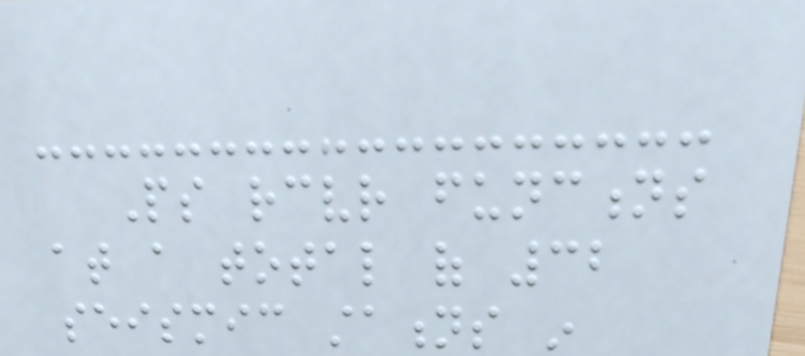Ps receiver functions
at a total of 32
seismic stations in
